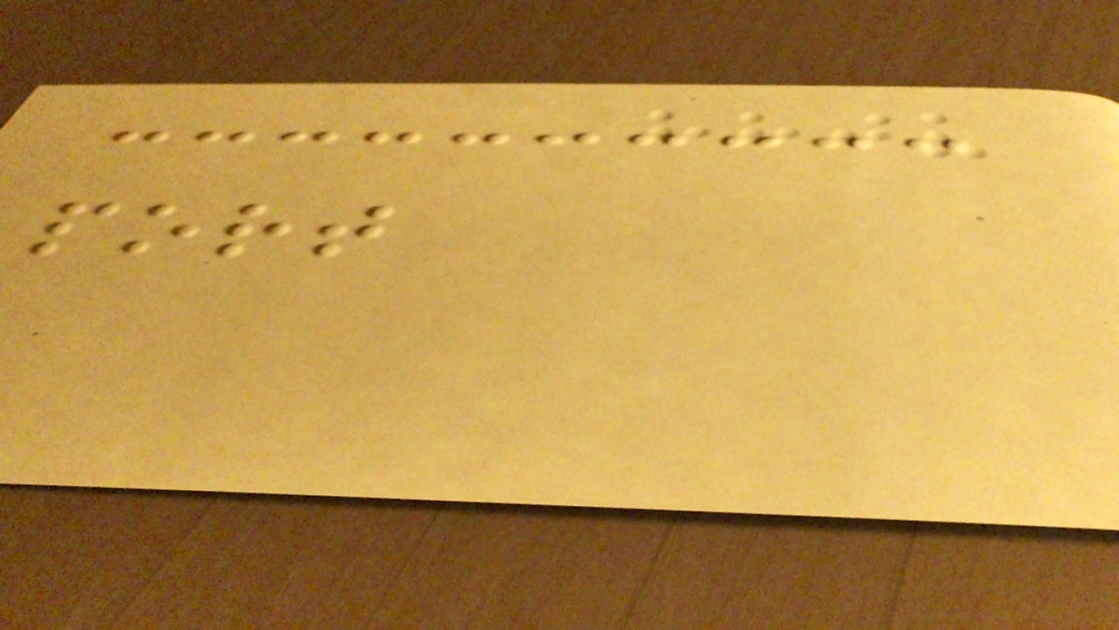port
